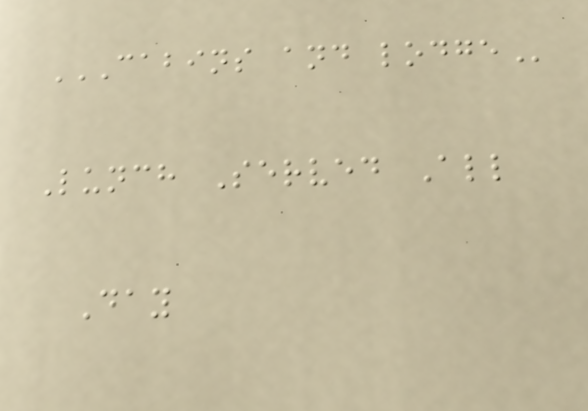CABINS AND LODGE
Lunch Served All
Day
